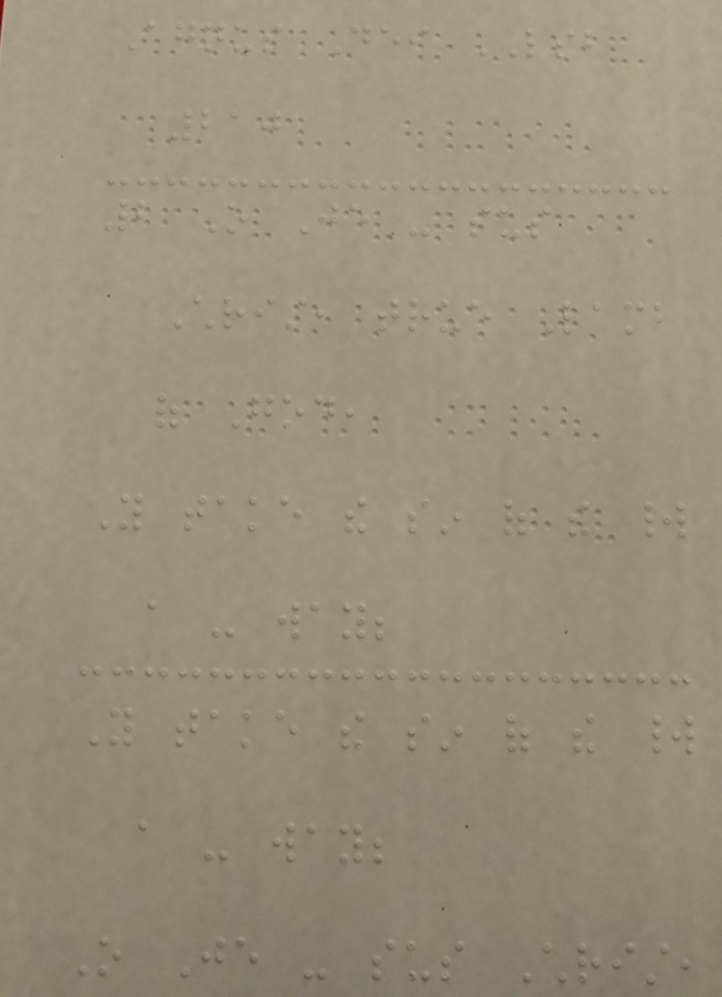Agnus Dei LSB
210
2 O Je - sus
Christ, true Lamb
of God,
You take the sin of the world
a - way;
You take the sin of the world
a - way;
O Je - sus Christ,
